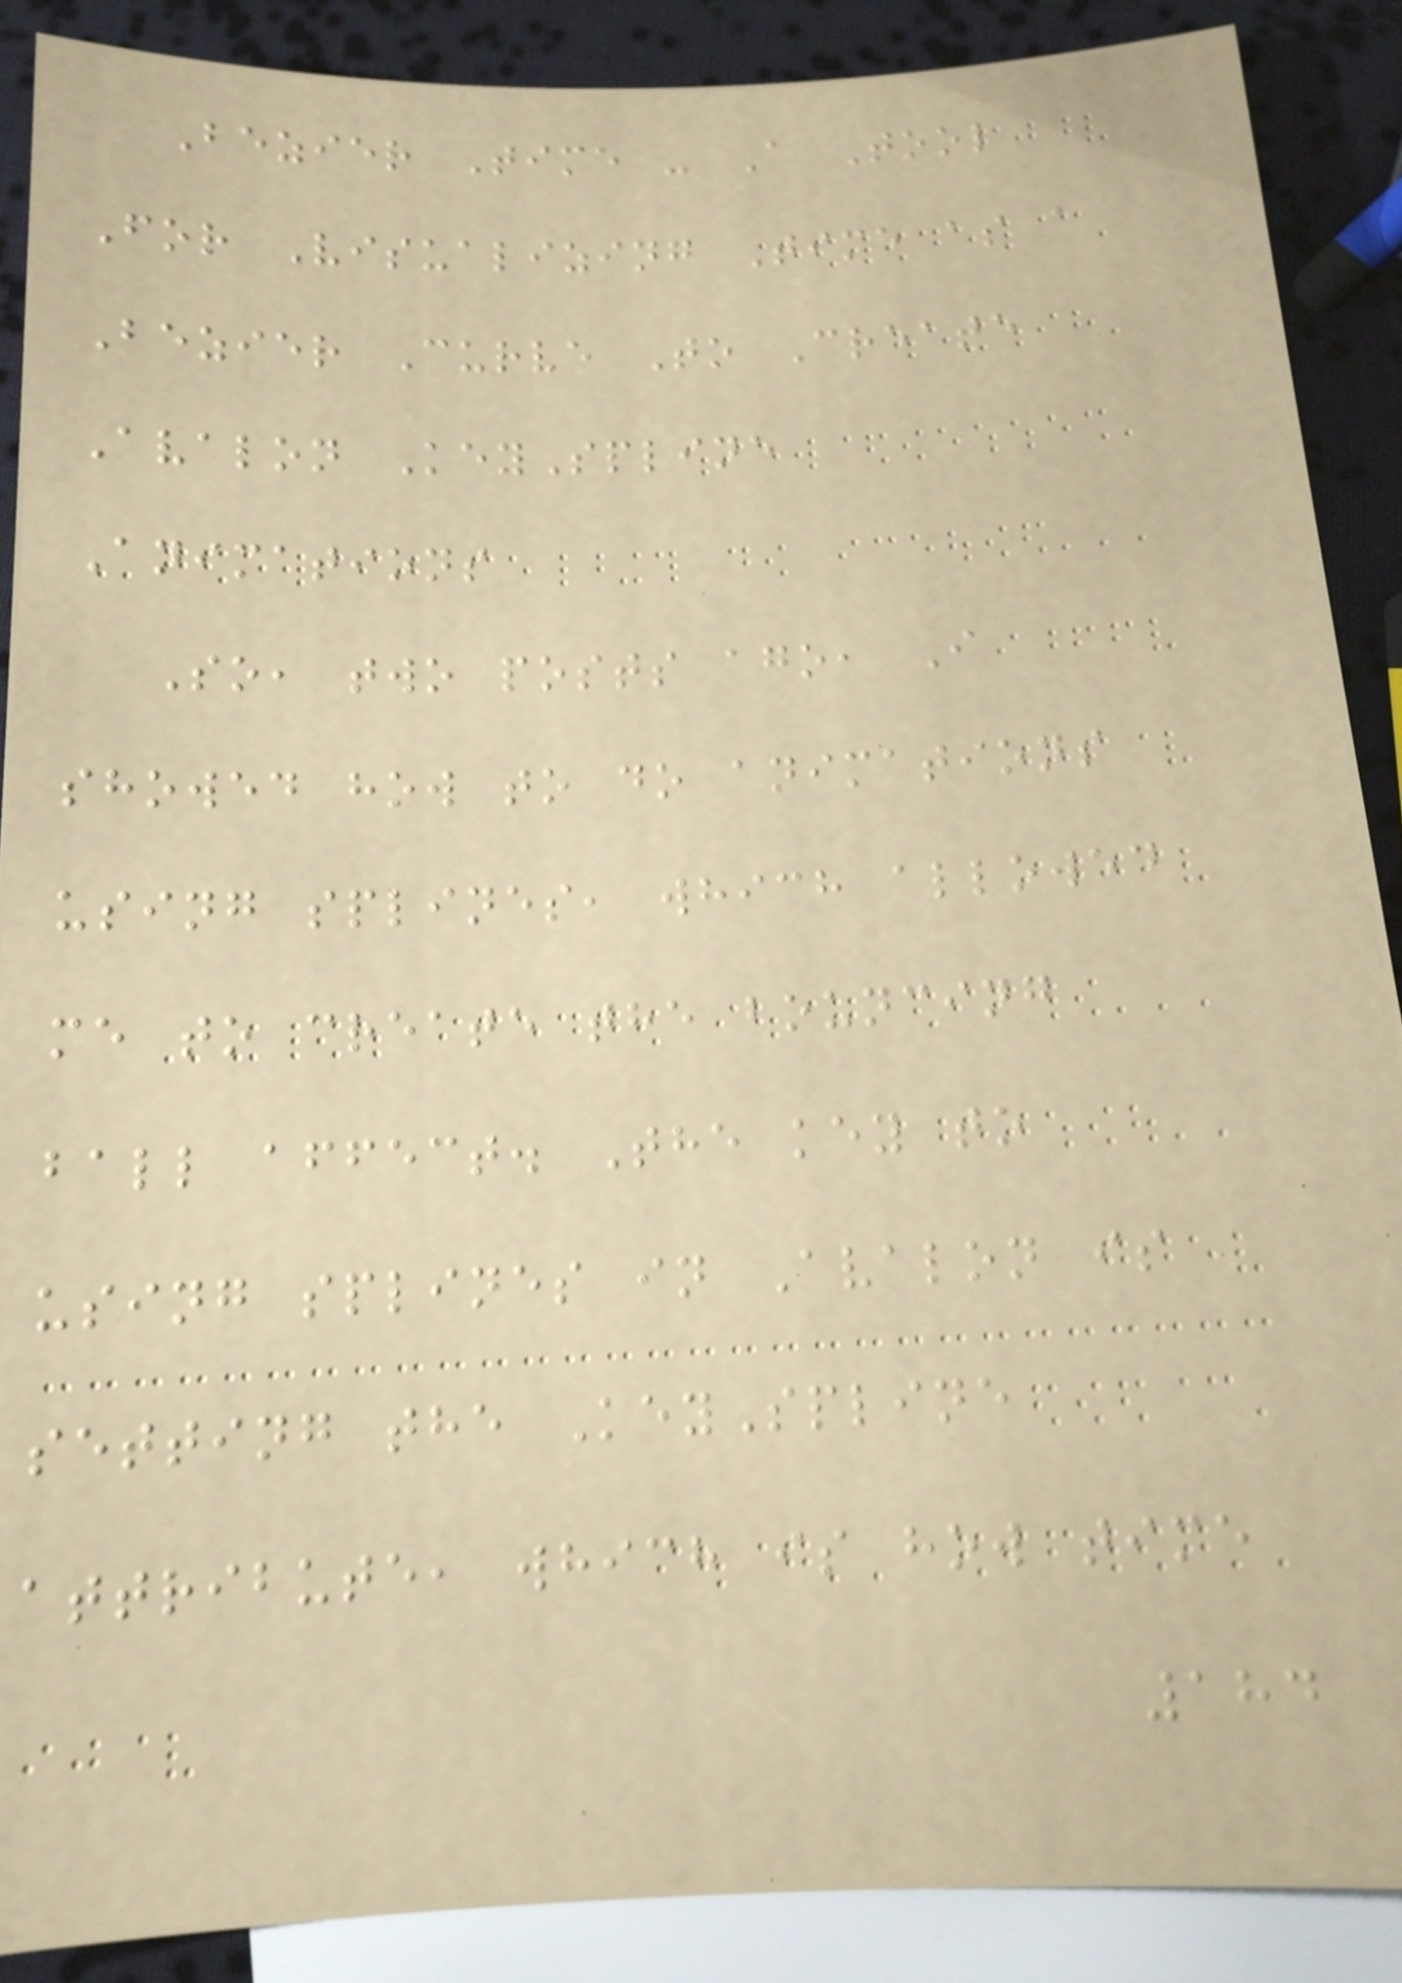Bezier Time - A Tool
For Visualizing Time as a
Bezier Curve To Create
Avalon KeySpline
Animations
So, two posts ago, I
showed how to do animations
using splines, which allowed
me to create the bouncing
ball affect. The key to
using splines in Avalon is
setting the KeySpline
attribute, which is how time
184
